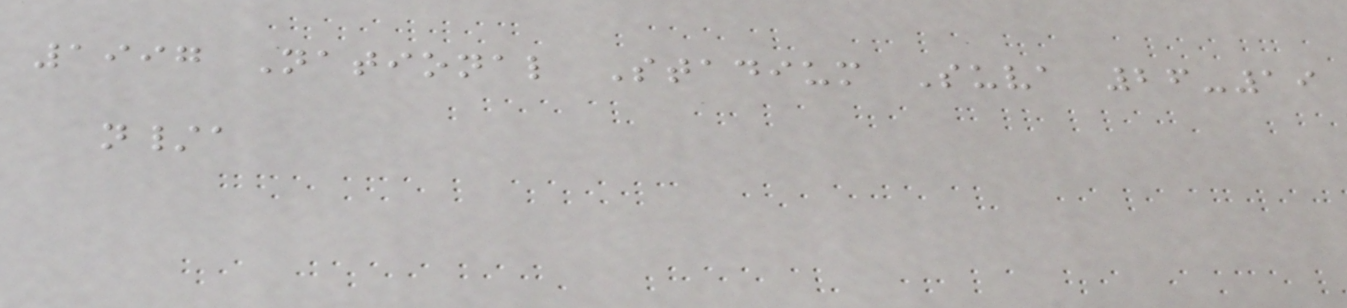1997 National Stadium Suva 26-19
n/a
